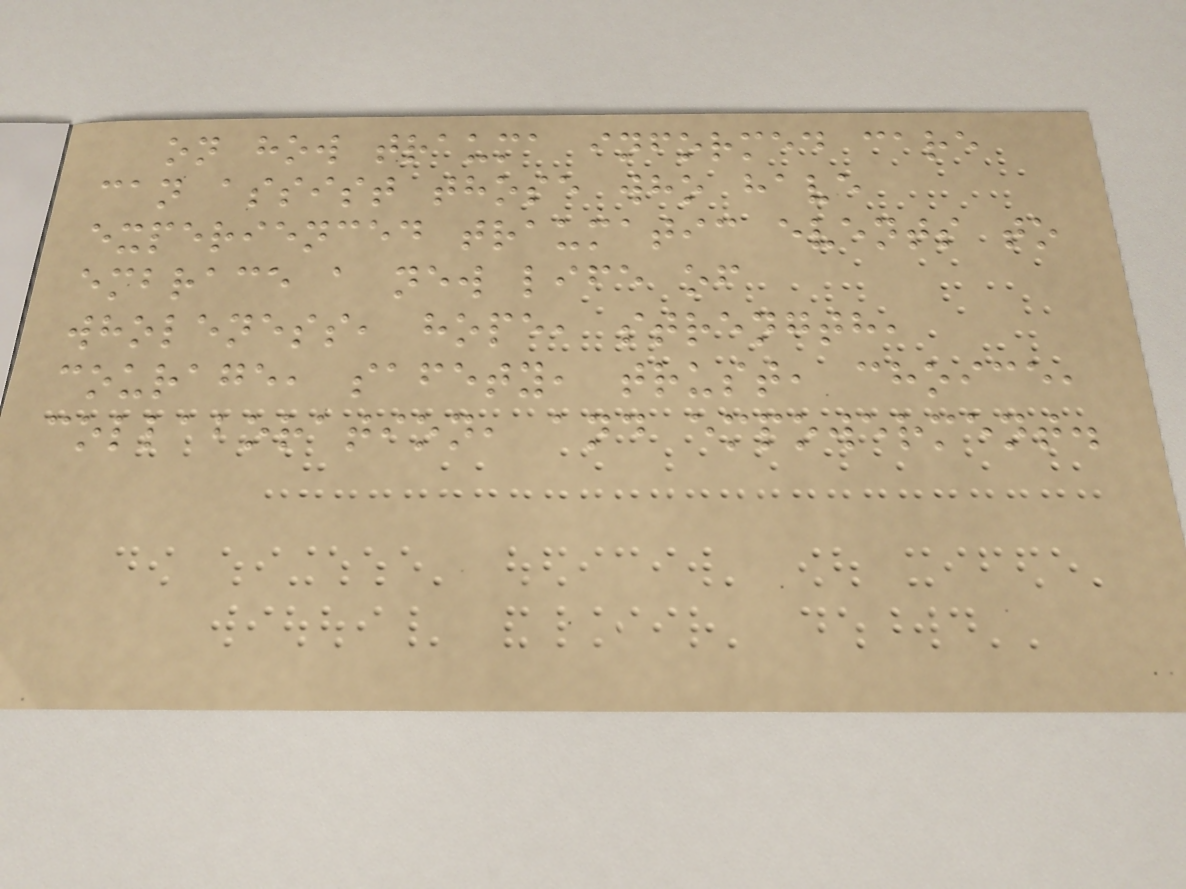on how trauma informed care
can assist those who have
experienced traumatic events to
embrace a new life of
wholeness, hope, strength,
courage, safety, trust, choice,
collaboration, and empowerment.
